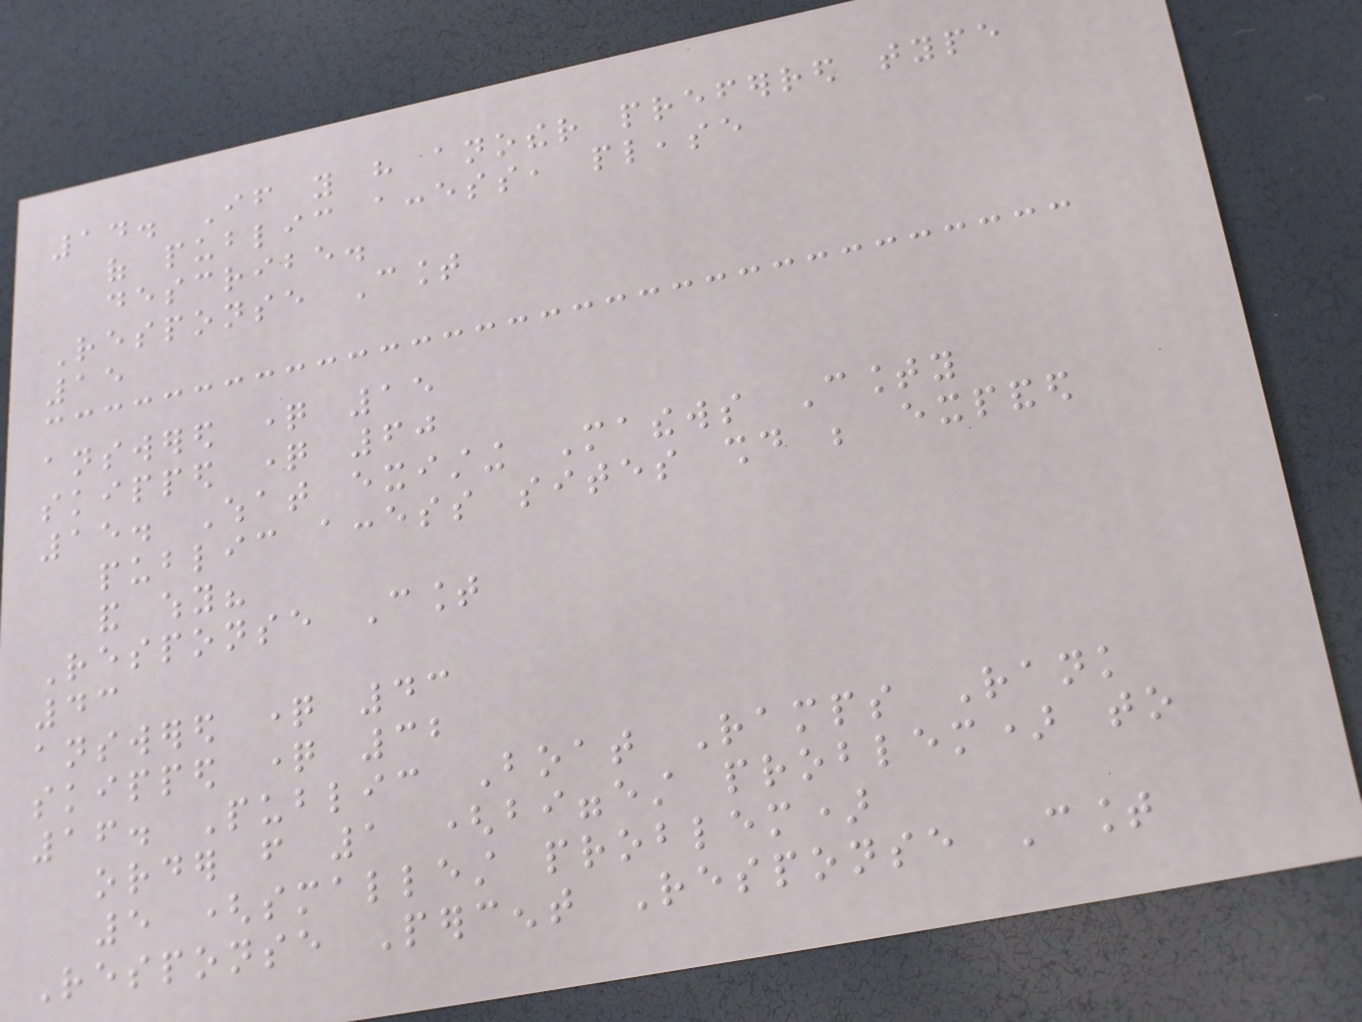14. If you have another preferred type
of public access, please
describe.
Response Count
15
answered question 15
skipped question 60
15. What existing Mathews County
public access sites should be expanded
and why?
Response Count
43
answered question 43
skipped question 32
16. Public Boat Ramps Rank
order from 1 (biggest problem) to
5 (smallest problem)
Response Percent Response Count
